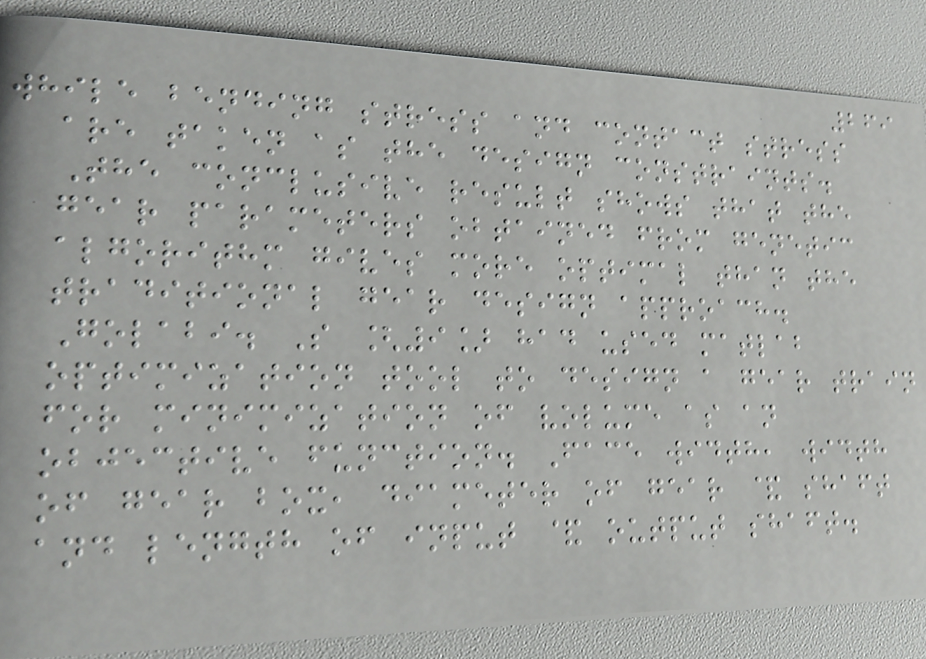269
while bending stress and contact stress
are taken as the design constraints.
The conclusive result shows that the
gear parameters obtained from genetic
algorithm gives more optimal than the
traditional gear design approach.
Golabi. S [9] had used matlab
optimization tool to design a gear train
for minimization of volume as an
objective function. Face width, width
of gear box, diameter of gear & shaft
and length of input & output shaft.
